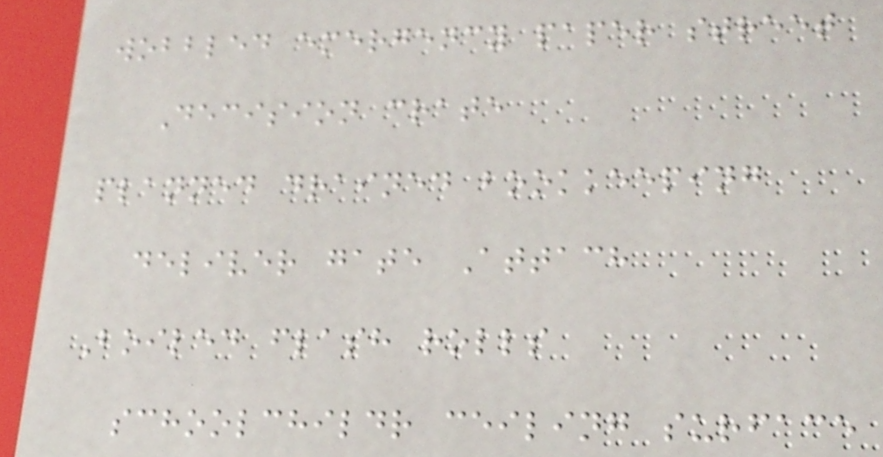wobbled emergency paper street
Decision crate
planned drained bookkeeping
deliver gate Attach
Boiled flash rolls
schoolchildr ceiling surface
